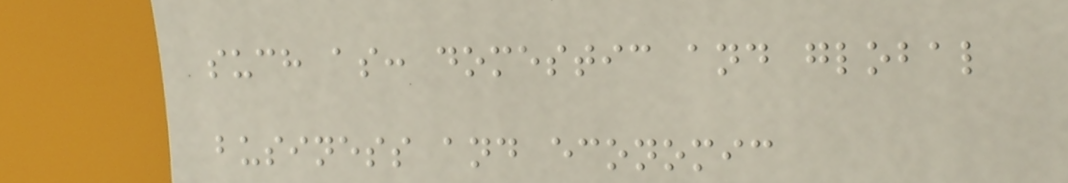such as: domestic and global
business and economic
